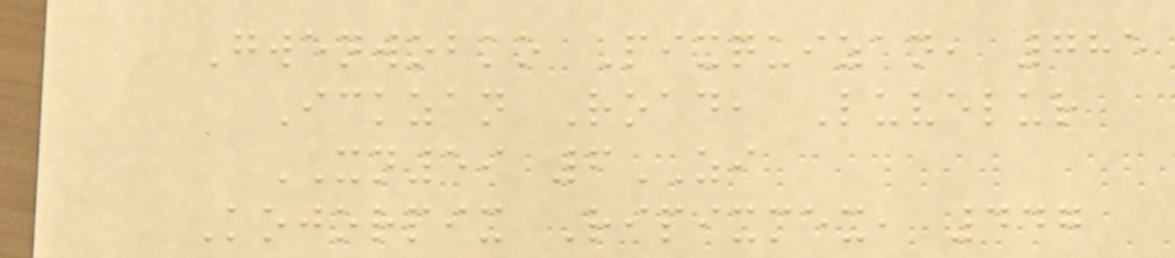Gwenwobko Pixquizan, 785
Ickzan Road, Luvelur
XN59 6ZI
Kojorpix Ripixmex, 447
